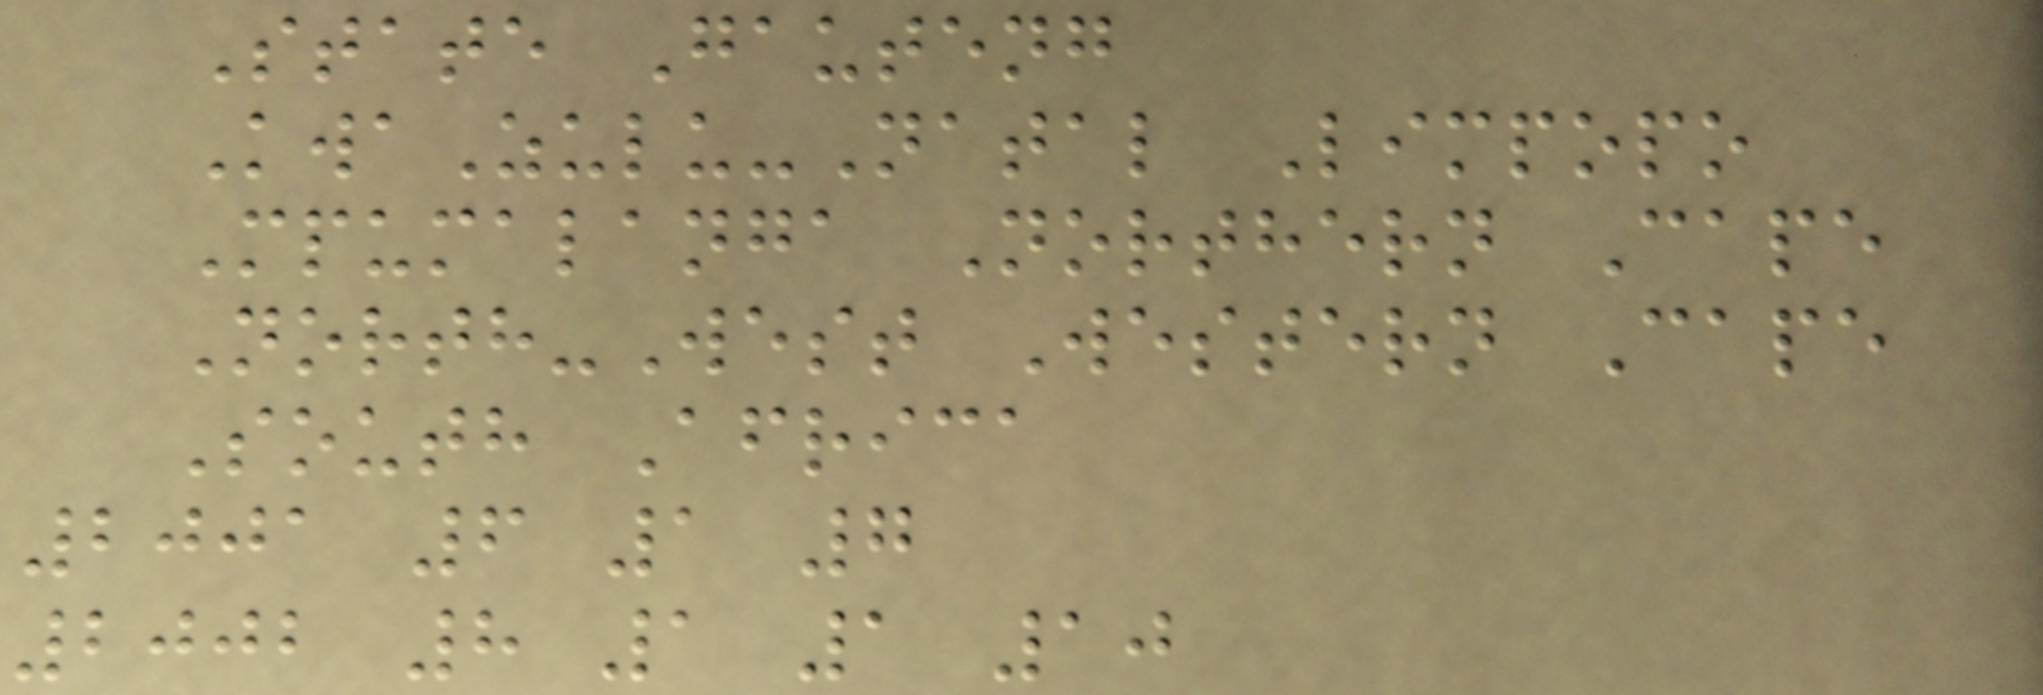State Gauteng
KwaZulu-Natal Limpopo
Mpumalanga Northern Cape
North-West Western Cape
South Africa
2001 6 1 7
2002 8 1 1 10
